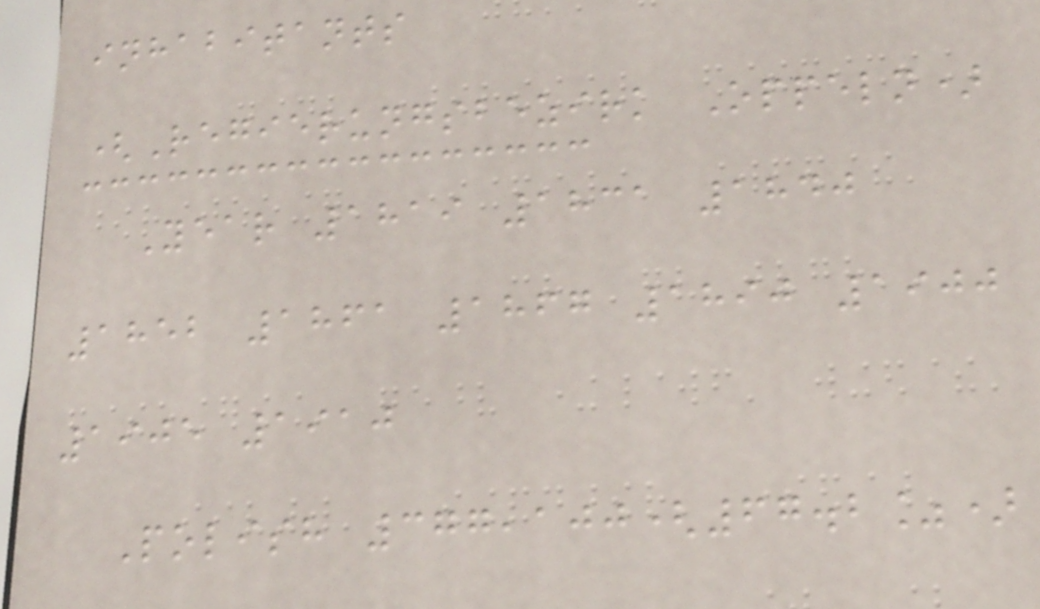inhabitants
(Regierungsbezirk Oppeln)
Year 1819 1831 1840
1852 1861 1867 1890 1900
1905 1910
Polish 377,100(67.2%)
